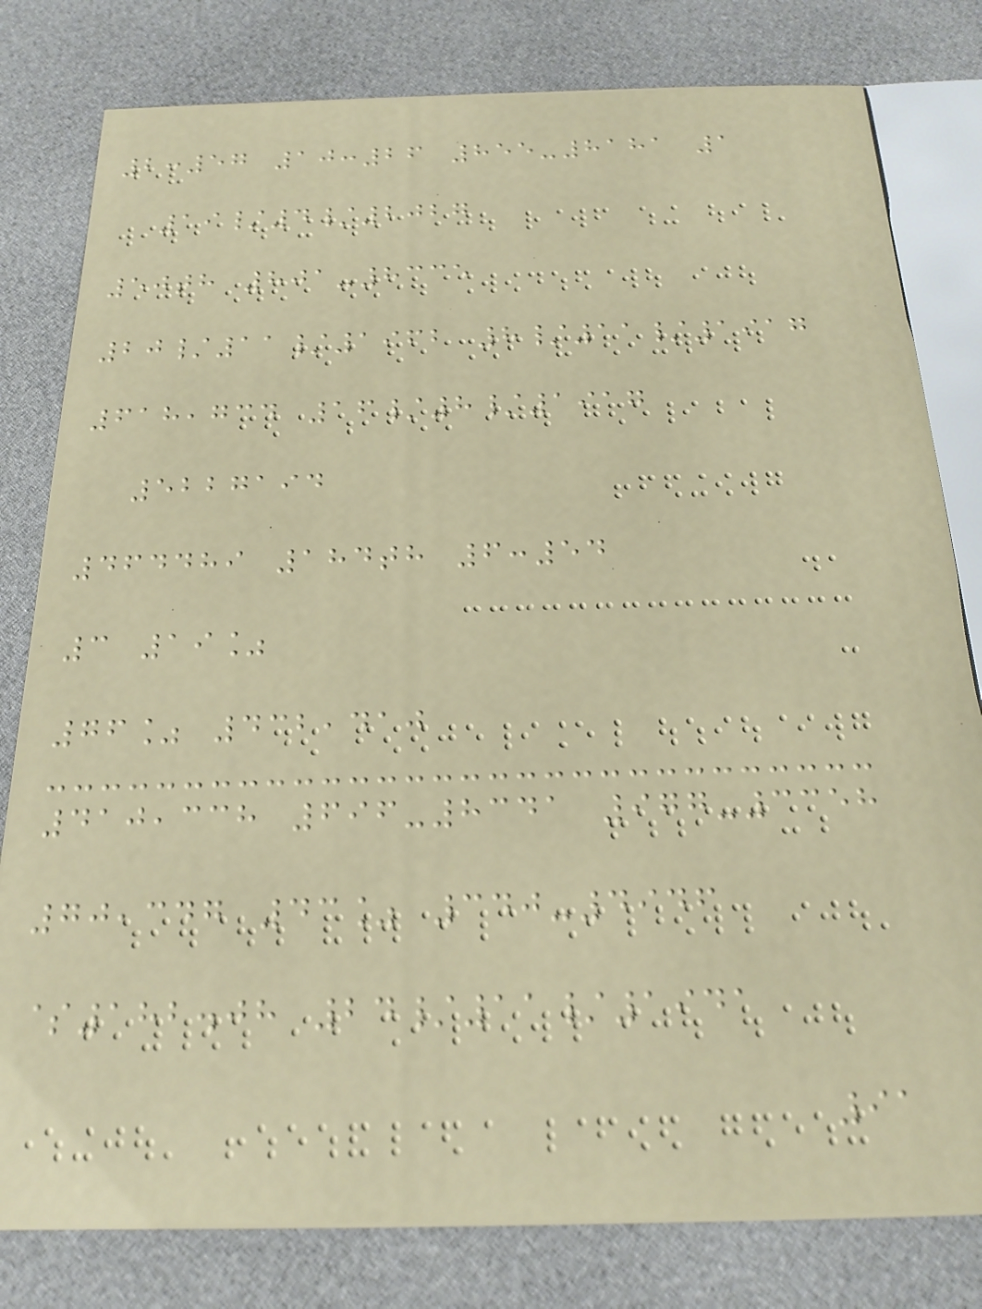2:57 10:26 855-8181 1
19/4/2027
50th 801-8335
20/11/1962 8/11/1917
618,734 16/8/1917
5227194
464489 184th 6:54
3 19%
76% 432,410
410,338 696-8341 977-3358
70,347 43% 340-4946
$182.08 24/11/1941
91
